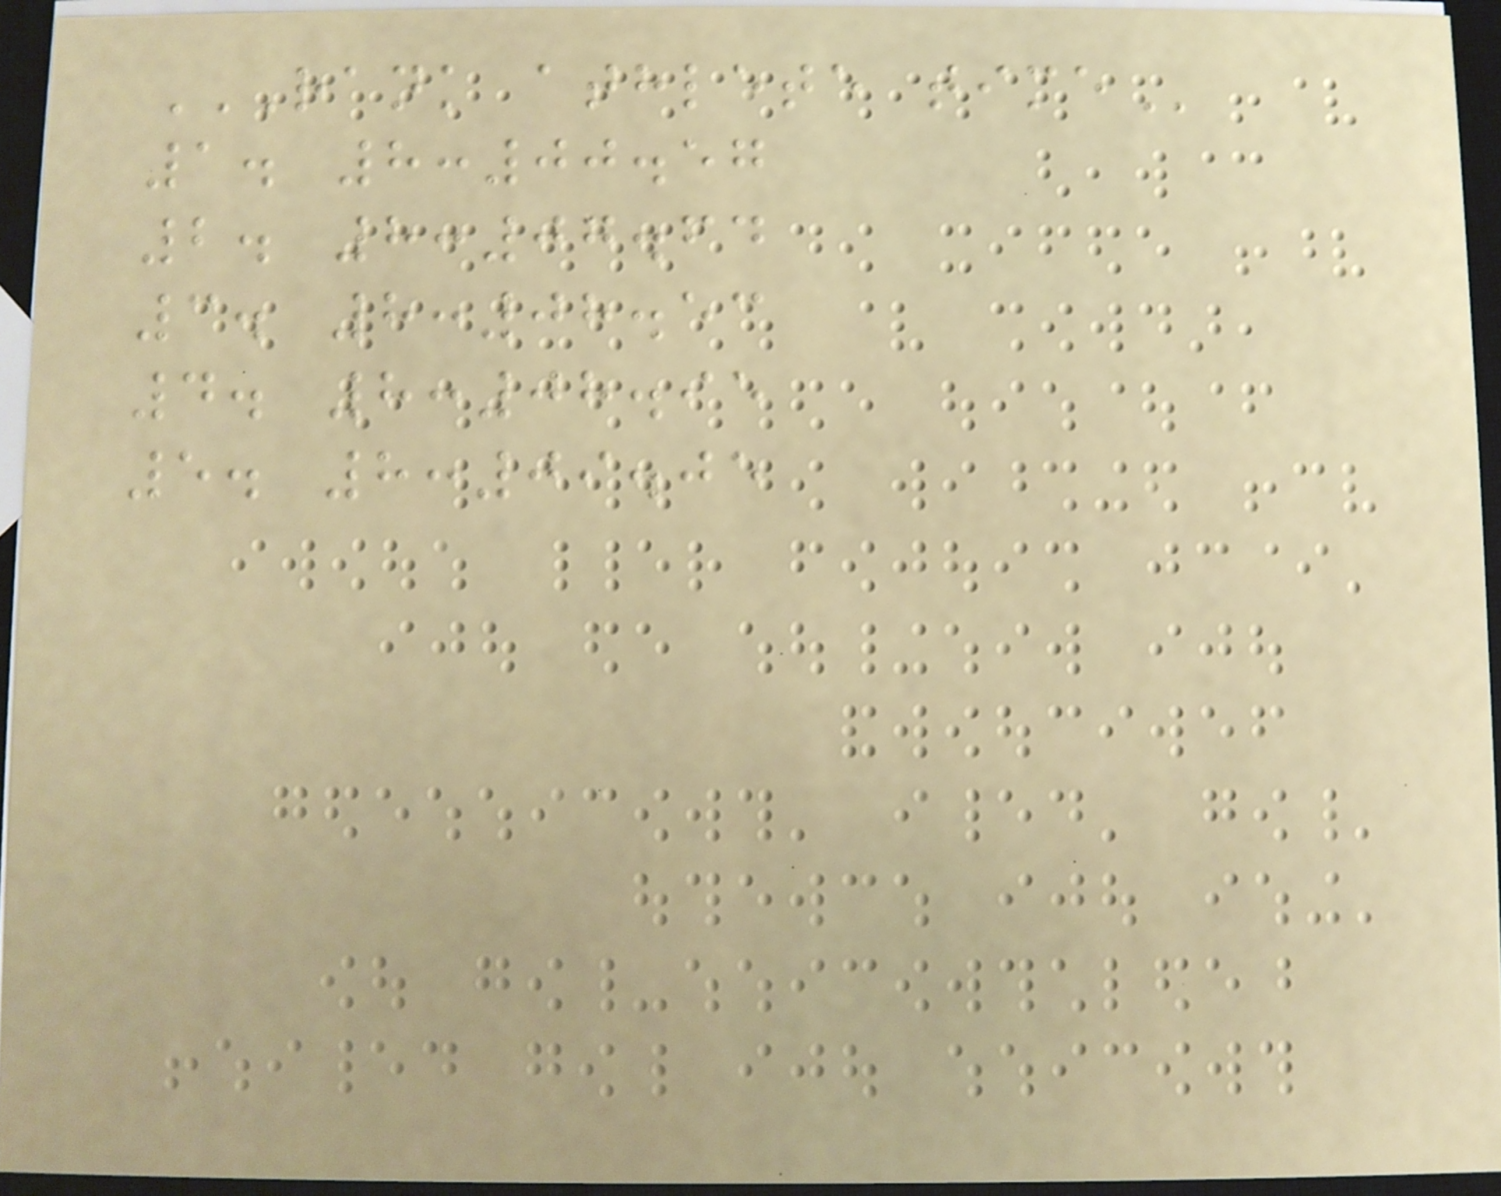RANK ATHLETE TIME
1. 8:00.57
2. 8:07.64
3. 8:08.53
4. 8:08.95
5. 8:09.05
